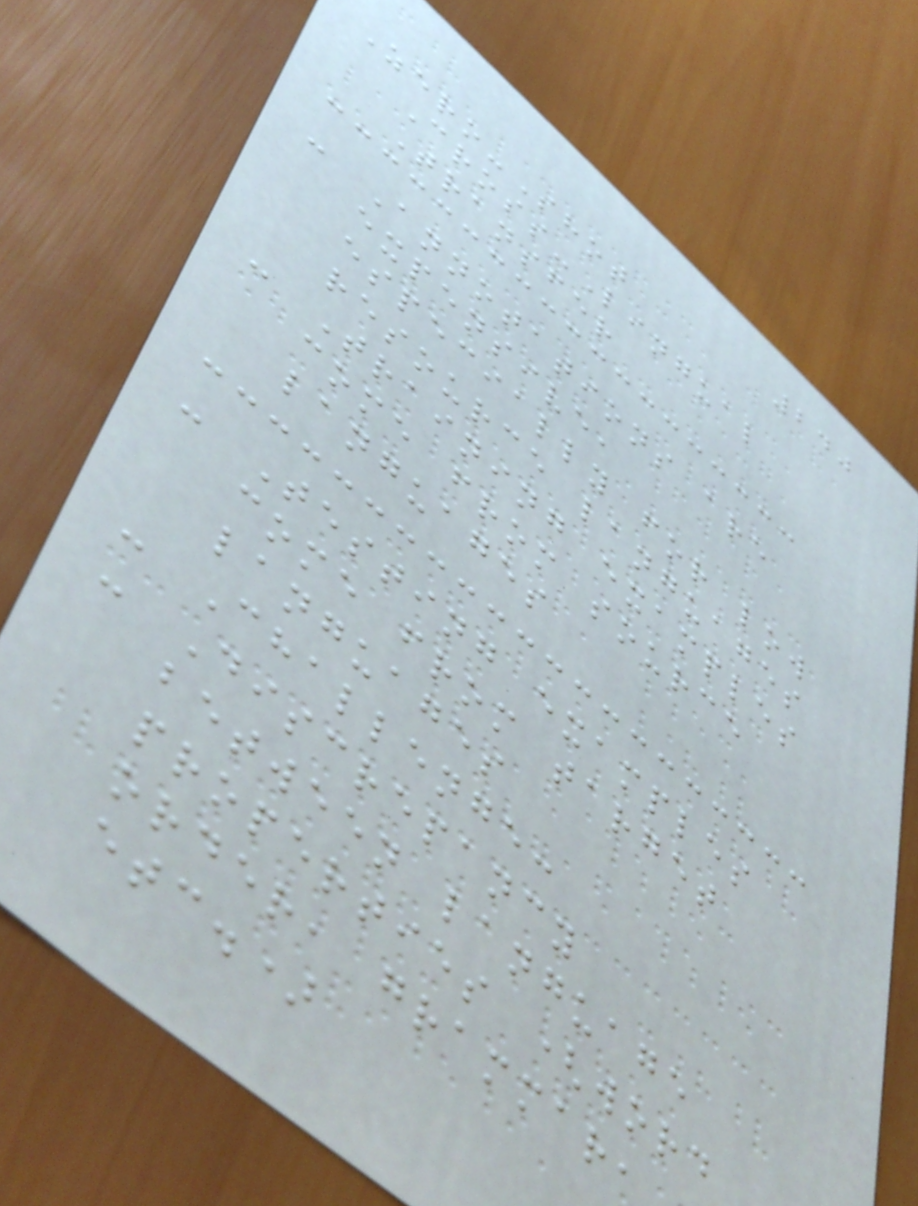240
Zero-Shot
Cross-Lingual
Transfer
- Annotations are
expensive,
especially for low
resource languages
- Training examples
come from source
languages
- Testing examples
come from target
languages
- Challenge:
- Discrepancy
between language
properties (word
order, grammar,
etc.)
